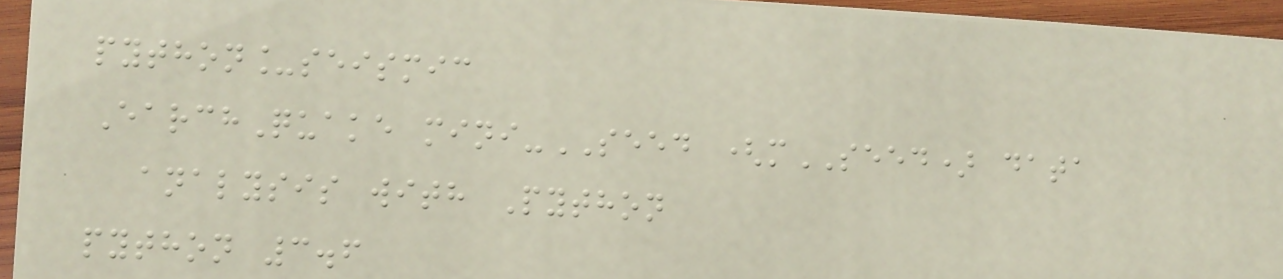python_seismic
EarchQuake mini-SEED (mSEED) data
analysis with Python
python 3.6
